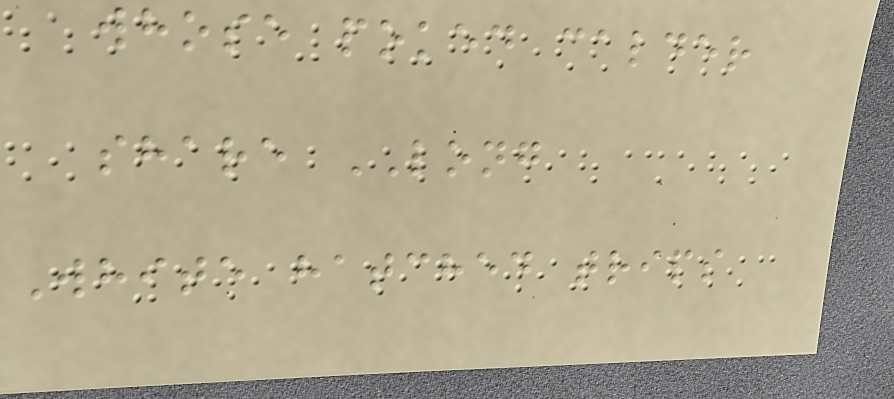whose poked calder
share LONG
White hatched trips
